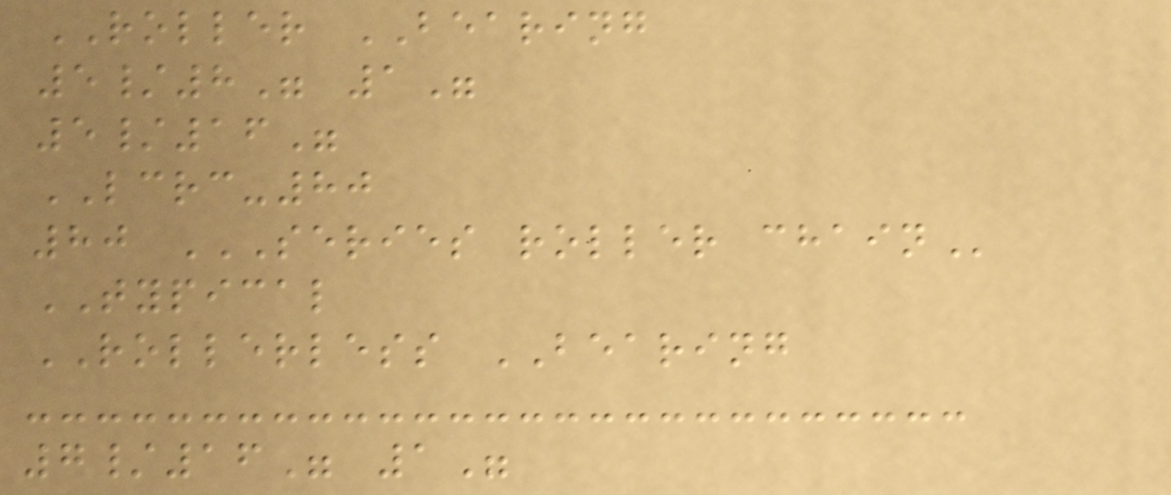ROLLER BEARING
5/8" 1"
5/16"
LCRC-80
80 SERIES ROLLER CHAIN
TYPICAL
ROLLERLESS BEARING
7/16" 1"
